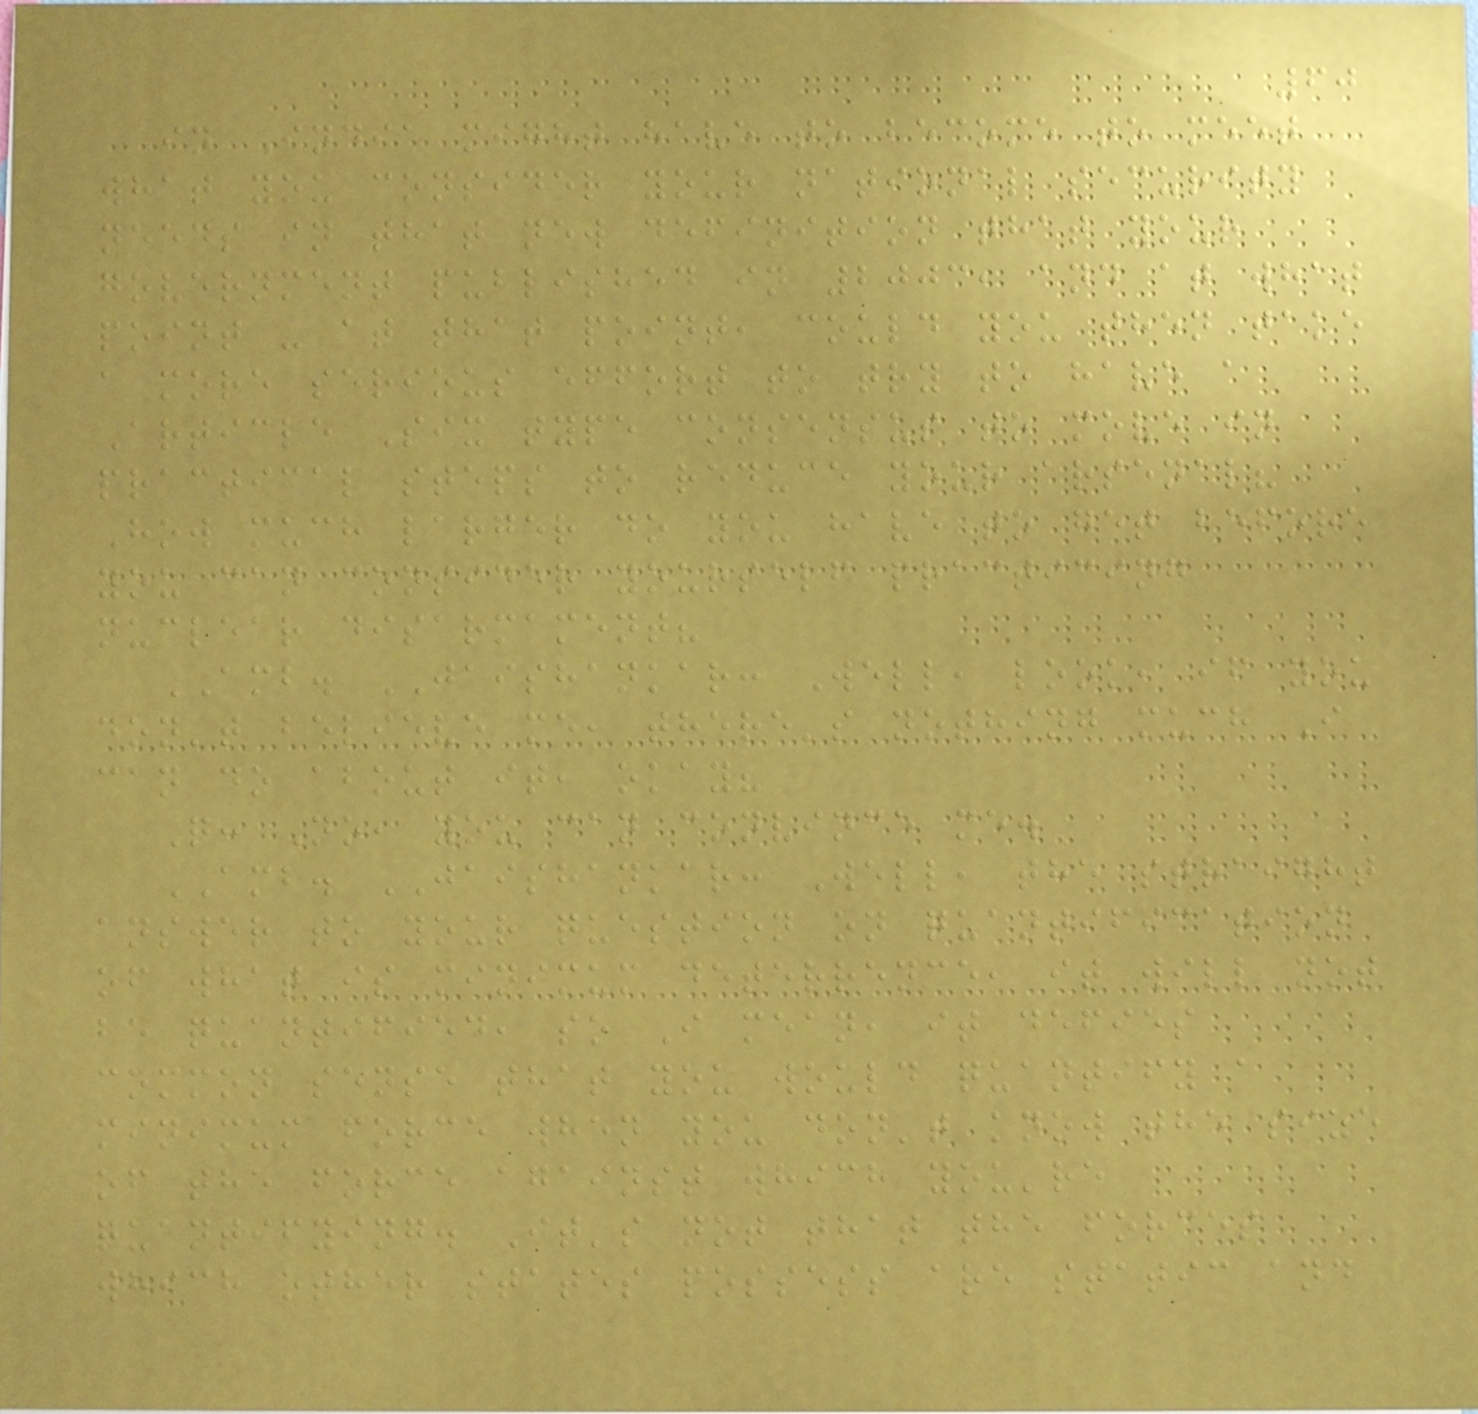60
in India might have to become to meet
what you consider your national security
needs in that new definition that your
government published in 2003, and at what
point - at that point, could you then take
a more serious effort to try to have a
Article Six type consensus to move in
practical steps to reduce your arsenal?
How much larger do you have to get before
you can consider yourself practicing
nuclear disarmament?
AMB. JAISHANKAR: Well, look, if you
don't believe me, there's nothing much I
can do about it, okay?
Q: No, you can convince me.
AMB. JAISHANKAR: Well, the straight
answer to your question on quantification
of what is minimum deterrence, it will not
be quantified, so I mean, it defies
common sense that you would quantify a
minimum force when you don't know the size
of the force against which you're
quantifying. It's not that the forces
which other states possess are static and
